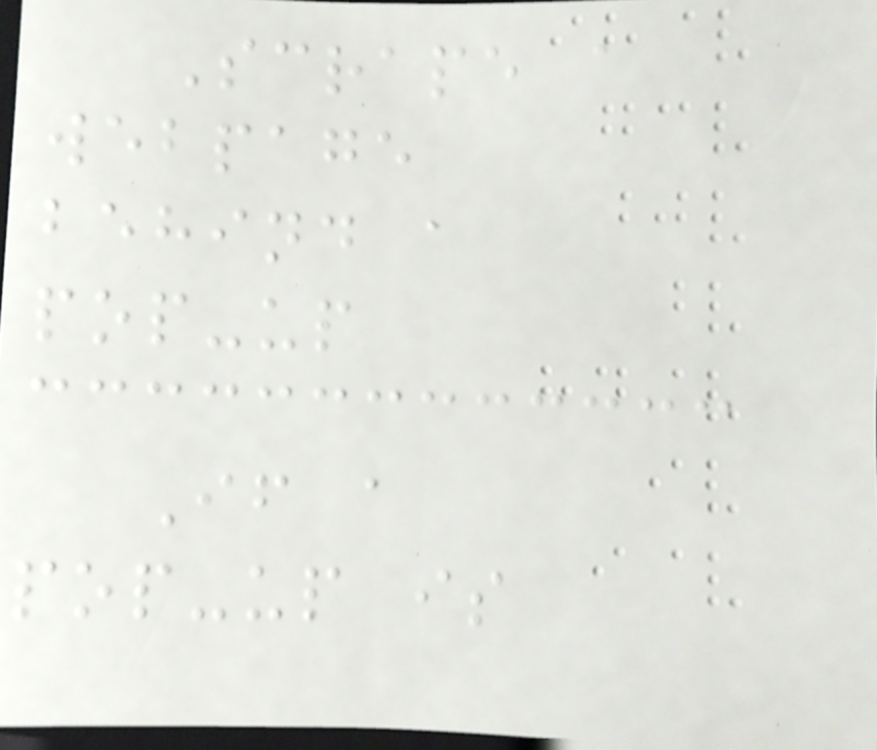Scrape a
webpage
behind a
pop-up
If a
pop-up is
